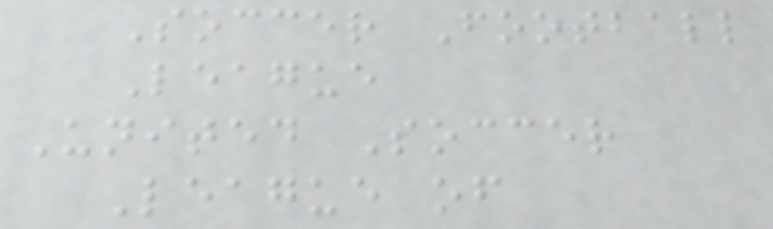Soccer Football
League
United Soccer
League of
